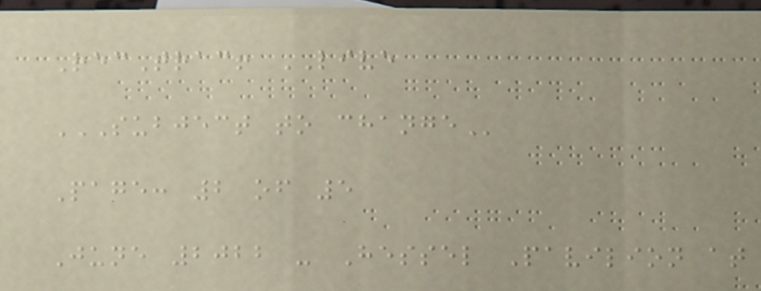RecTrac! LIVE
SUBJECT TO CHANGE
Page: 2 of 5
June 2022 - Hessel Pavilion at
